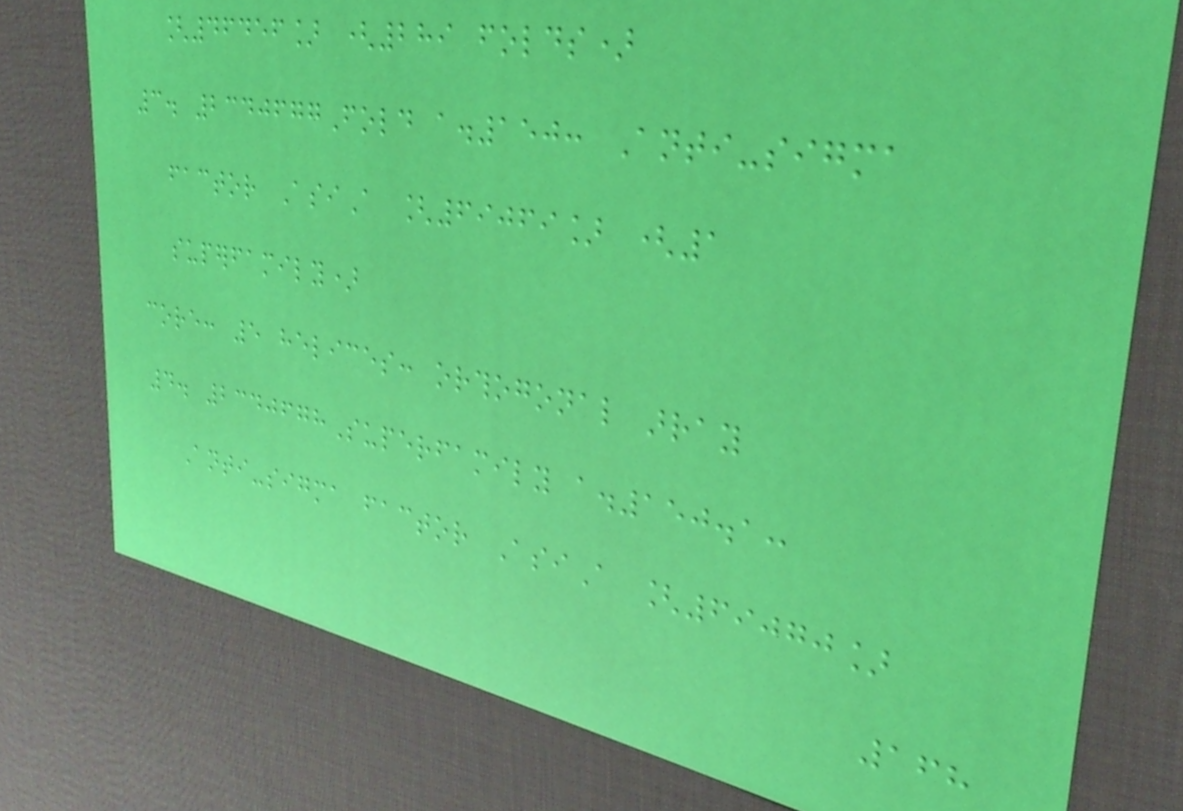[46456] (289 folds)
3. 2340677Fold a.150: Anti-sigma
factor AsiA [69069] (1
superfamily)
core: 5 helices: orthogonal array
4. 2340678Superfamily a.150.1:
Anti-sigma factor AsiA [69070]
168
